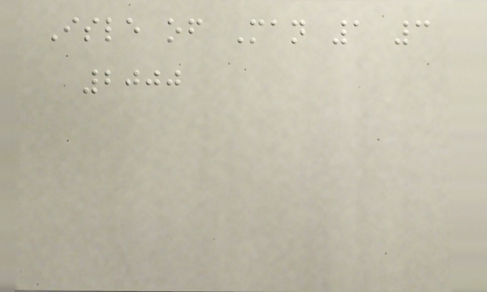Isle of Man 1 3
2000
